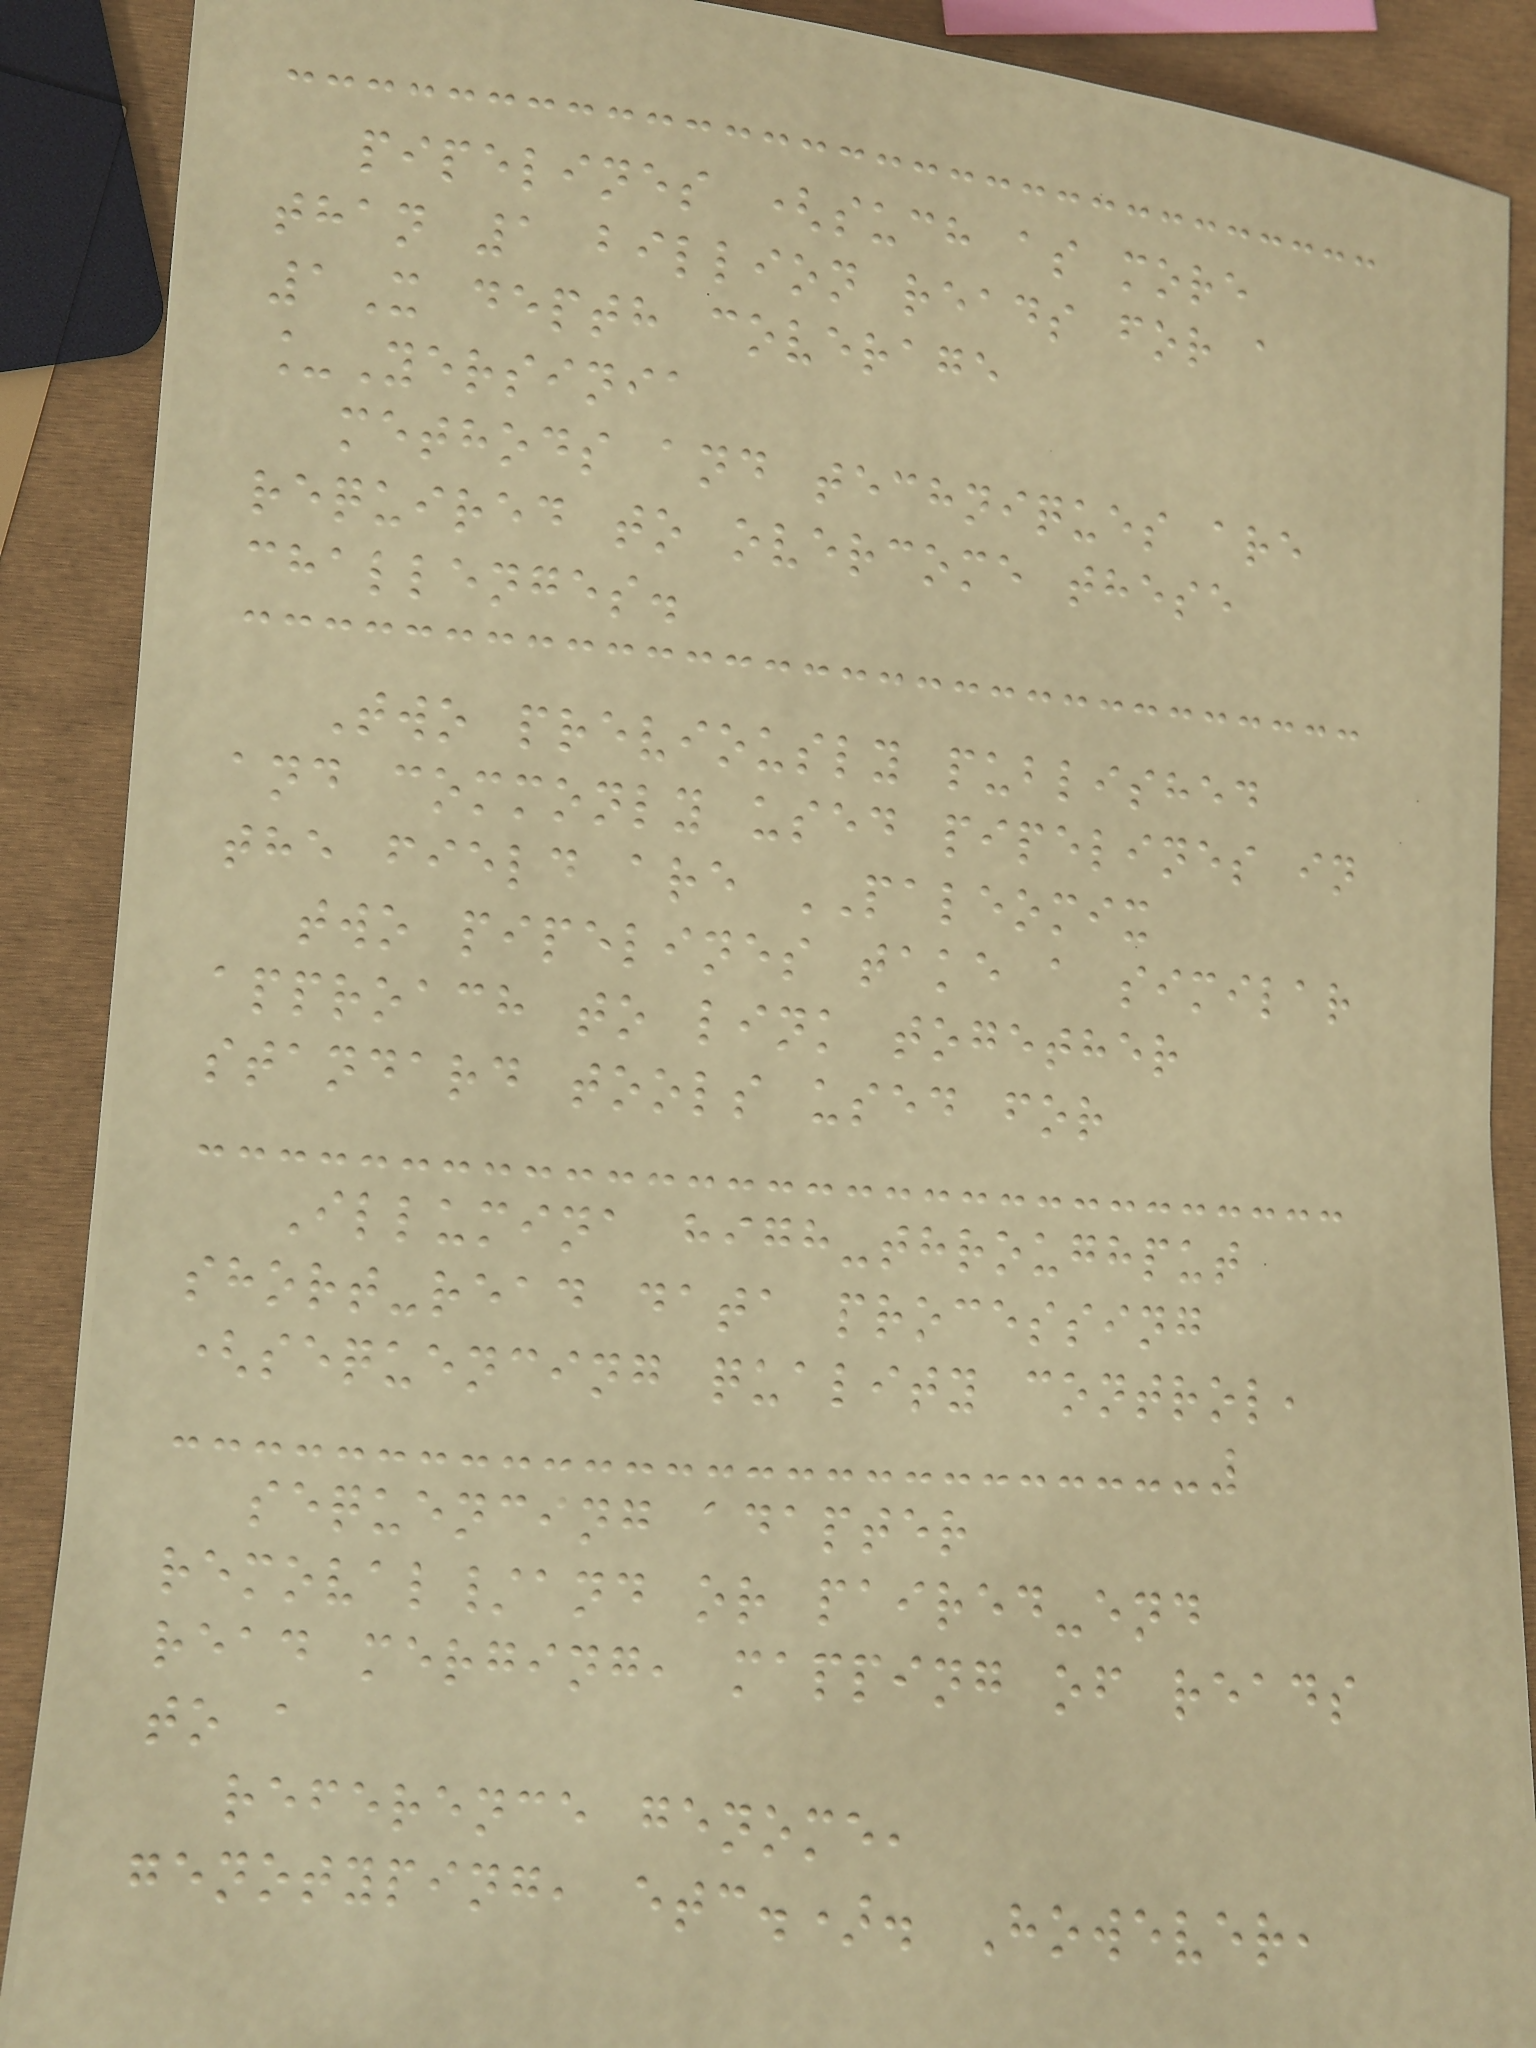pipelines (such as more
than 1 billion reads for a
1X depth coverage
_Yersinia
methods and techniques are
required to overcome these
challenges.
Two previously published
and commonly used pipelines in
the field are PALEOMIX
two pipelines take a similar
approach to link together
standard tools used for
Illumina high-throughput
short-read data processing
(sequencing quality control,
sequencing adapter
removal/and or paired-end
read merging, mapping of reads
to a
reference genome,
genotyping, etc.). However,
